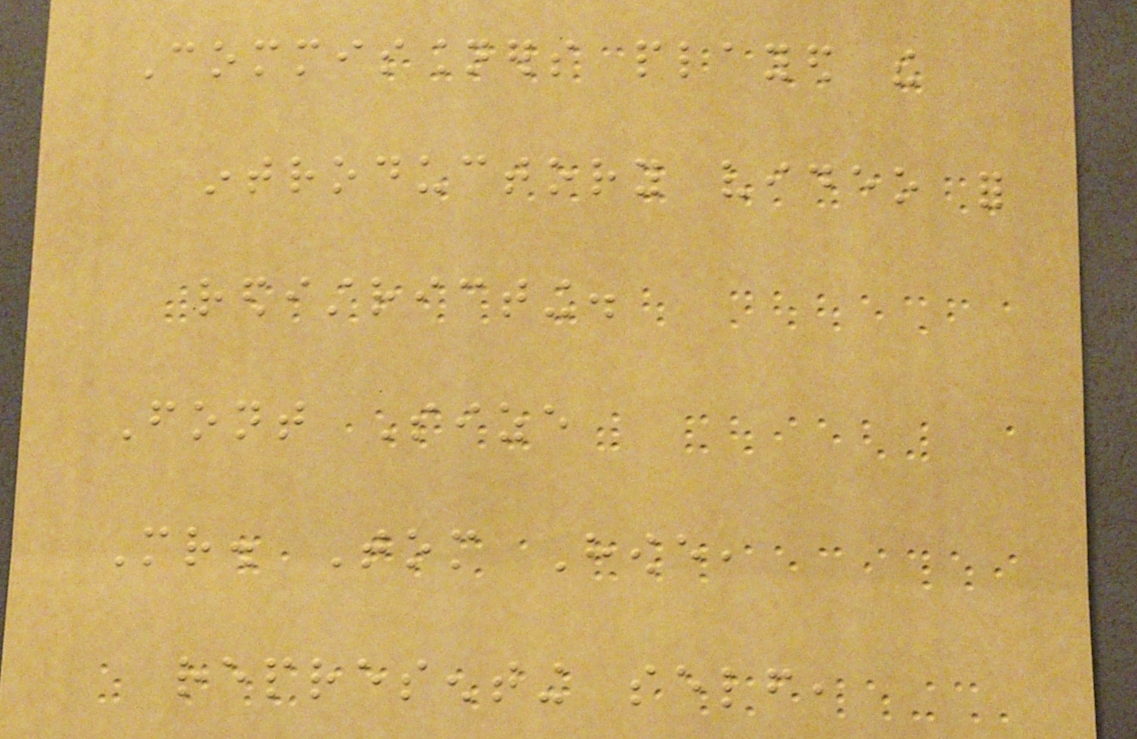Commissioners played the
introductory video for
redistricting.
Font Size
Mr. Tom Howe,
representing self,
